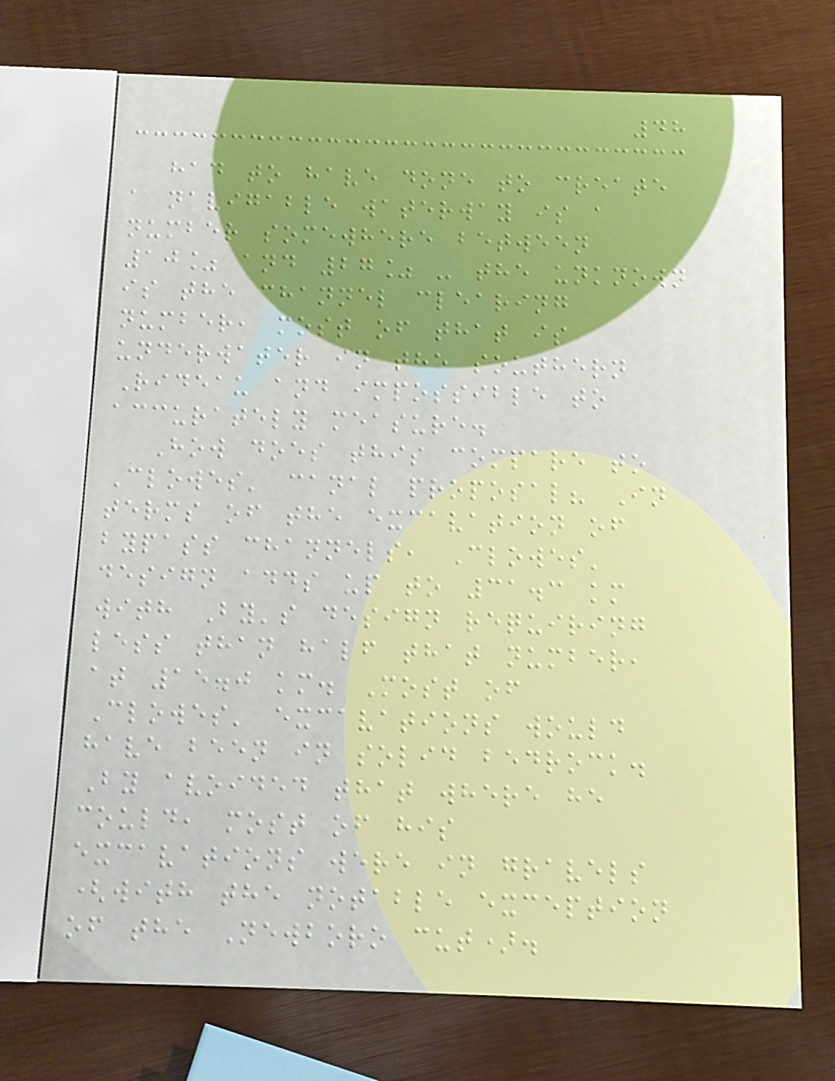48
had to have done to create
a navigable waterway is a
number somewhere between
10% and 27% - the unknown
is the channel clearing
number, most of that is
underwater in the southern
Rideau and impossible to
accurately measure.
How does this compare to
Clowes' canal proposal? In
terms of the excavation of
bypass channels, Clowes'
design adds up to 31.3 km
with By's design requiring
less than half that number,
at 15.0 km. Most of
Clowes' excavations would
have been in solid bedrock.
By avoided that where he
could, most of his
excavations were in gravels
(with the notable exception
of the Newboro cut).
